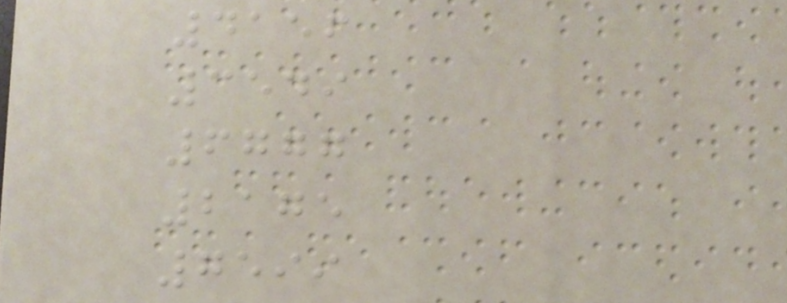4156
3549
6777
2175
7599
